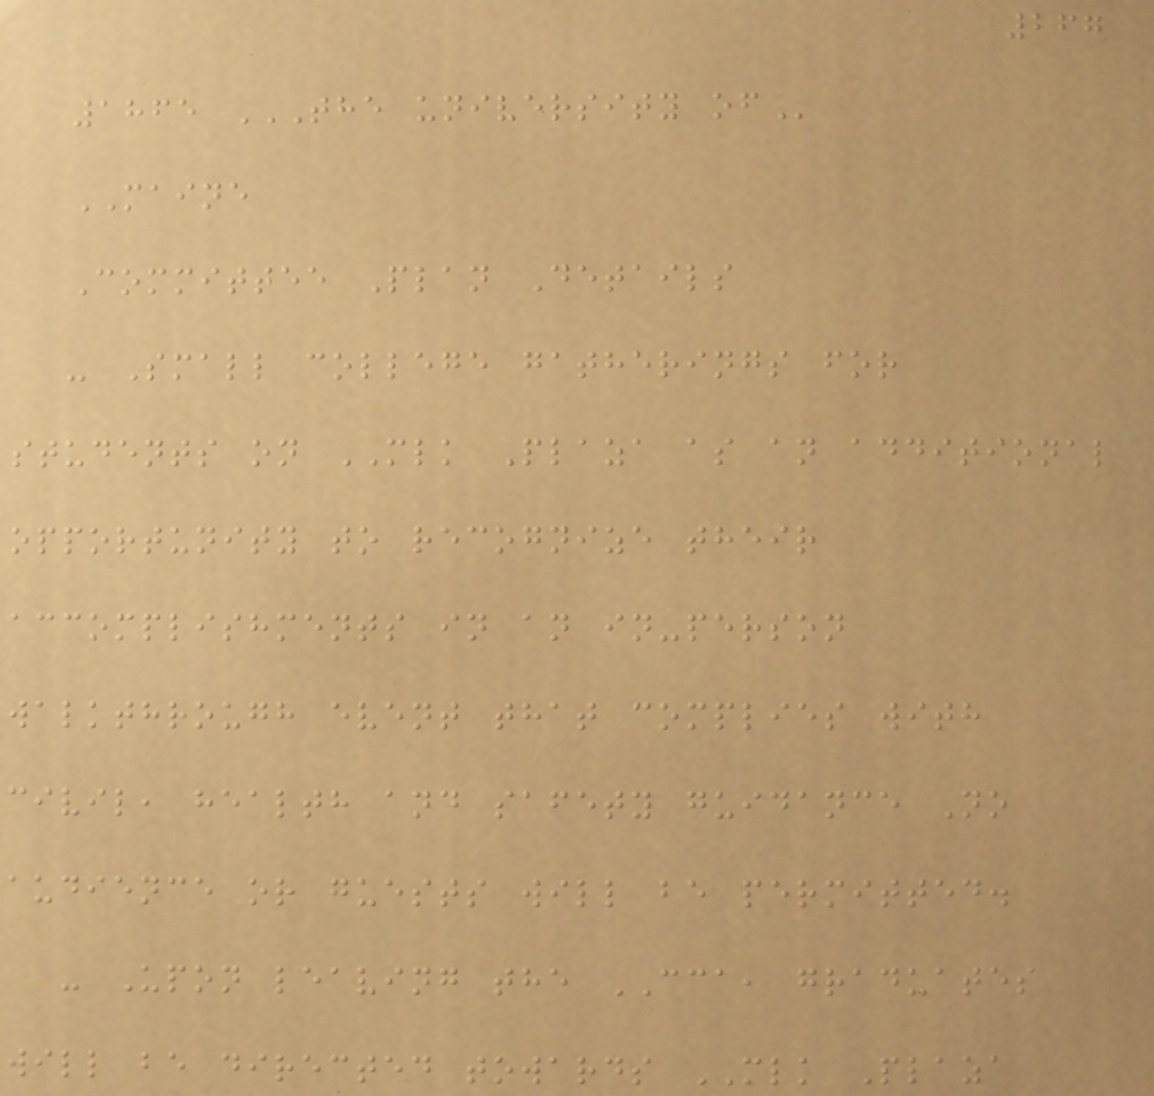267
1865 THE UNIVERSITY OF
MAINE
Committee Plan Details
- Small college gatherings for
students on MLK Plaza as an additional
opportunity to recognize their
accomplishments in an in-person
walkthrough event that complies with
civil, health and safety guidance No
audience or guests will be permitted.
- Upon leaving the CCA, graduates
will be directed towards MLK Plaza
